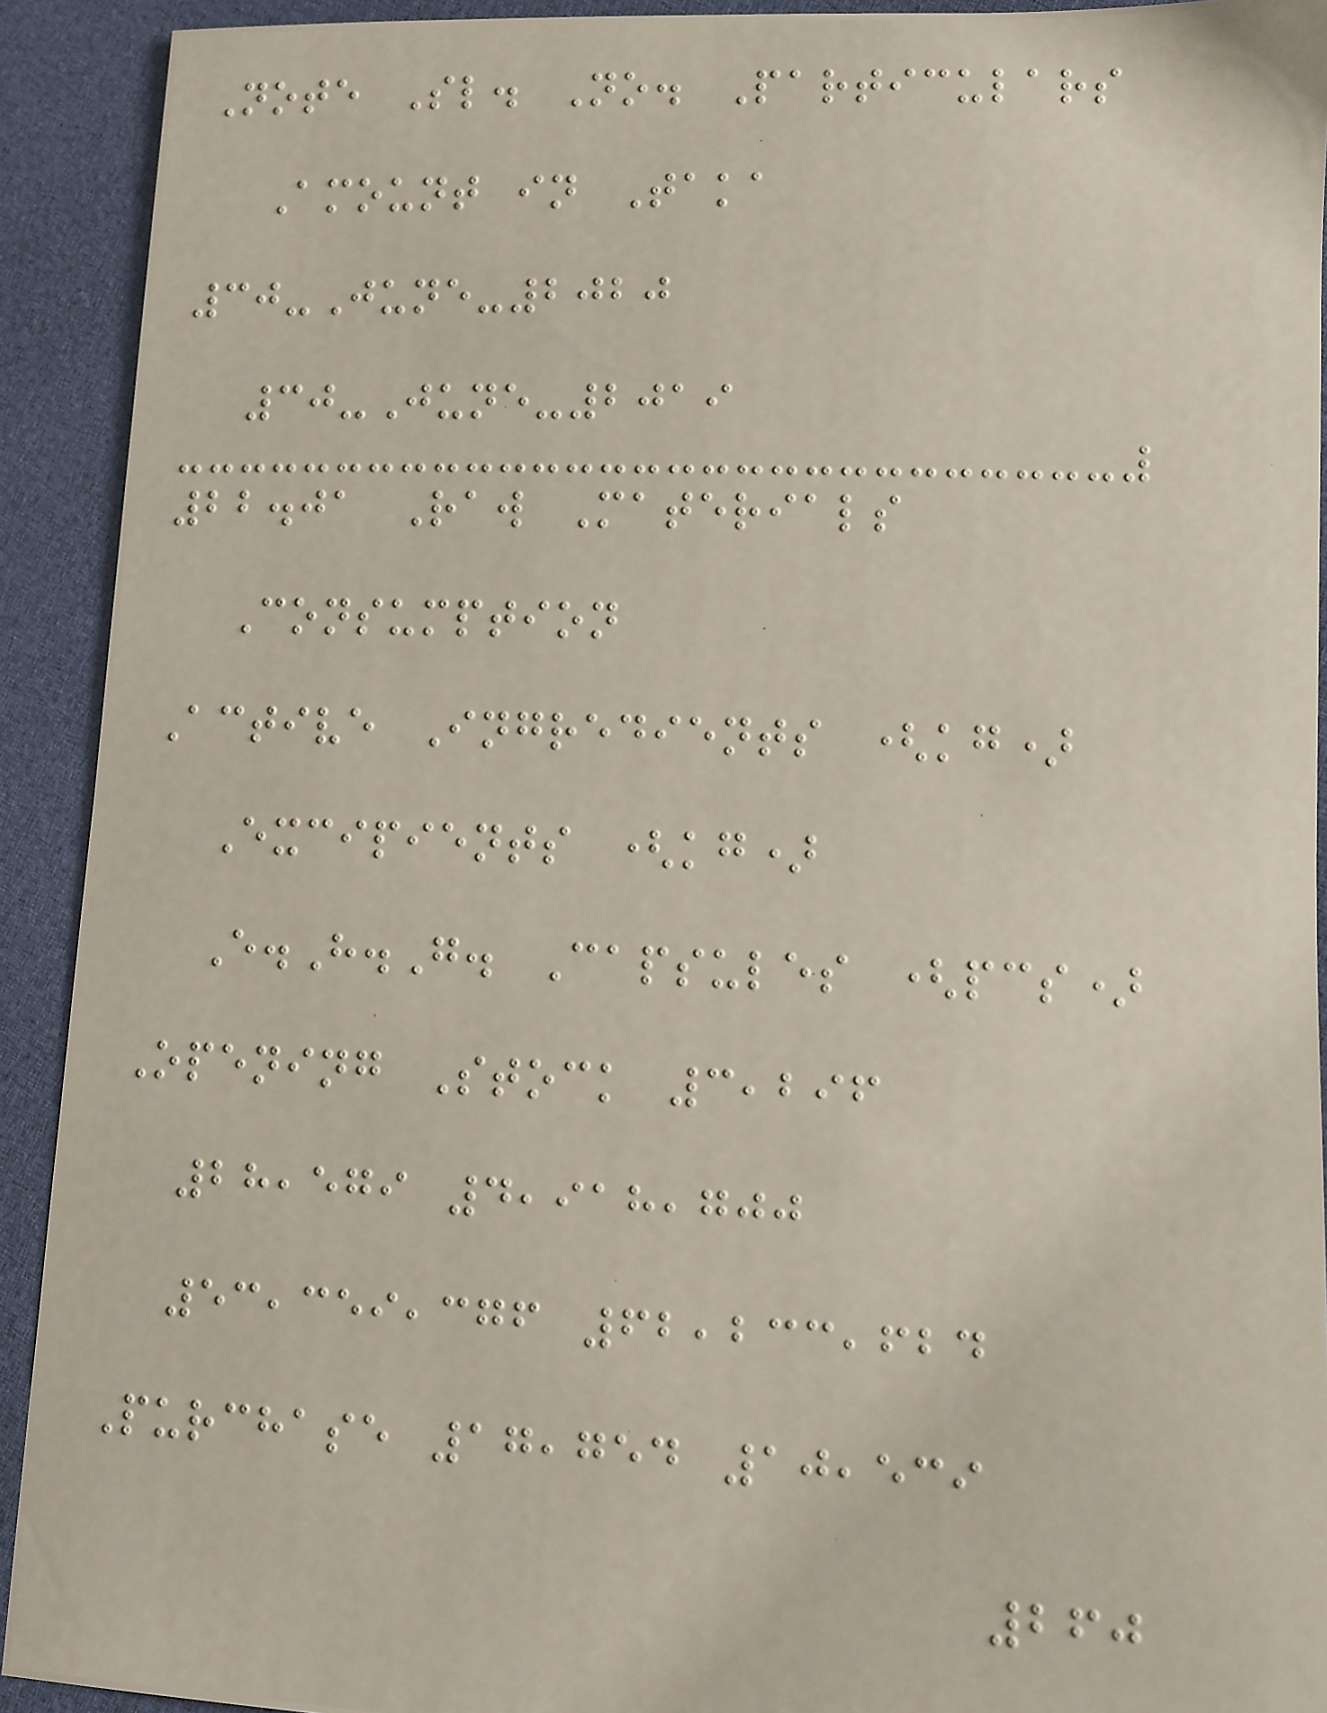Note Sl. No. Particulars
Amount in Taka
30-June-2020
30-June-2019
22.01 Raw Materials
Consumption
Active Ingredients (kg)
Excipients (kg)
E.H.G. Capsules (pcs)
Opening Stock 3,296
28,579 4,918,700
53,359,376 62,233,624
Purchase 17,754 10,539
260
